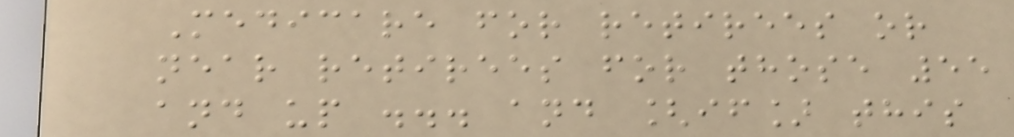Medicare for retirees or
near retirees for those 55
and up ... and [if] this
